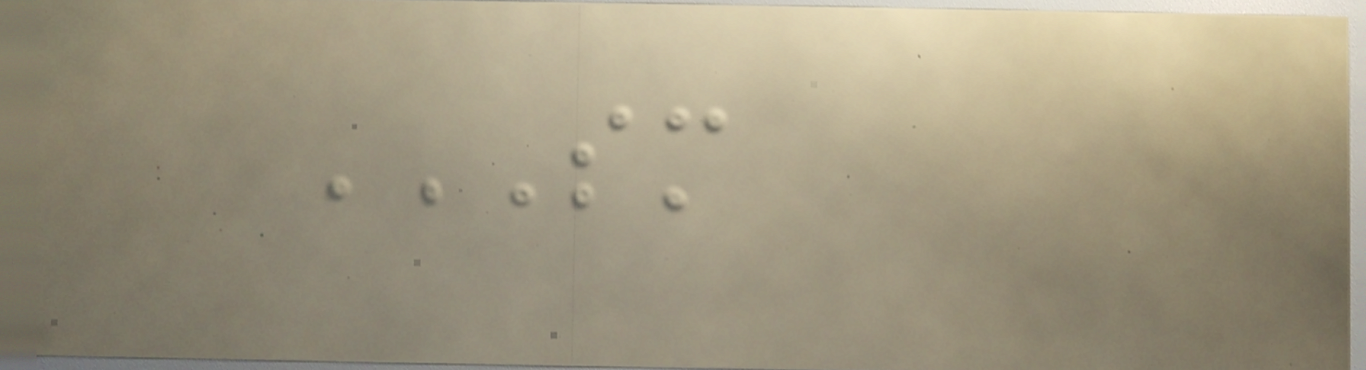SM
